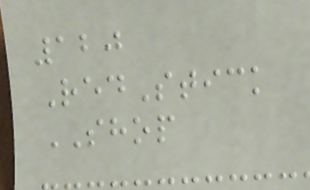120
RedStick
SHOP
